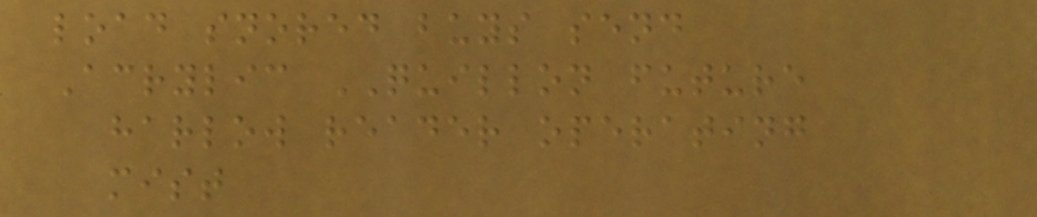load snored buys send
Acrylic QUILLON future
harlow reader operating
mist
